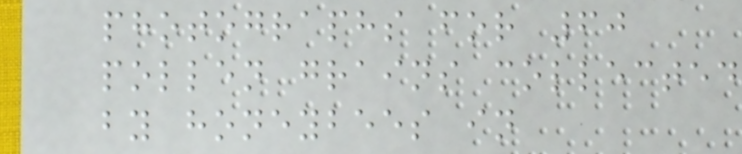photographs for 60
pollen grains collected
by honeybees in
